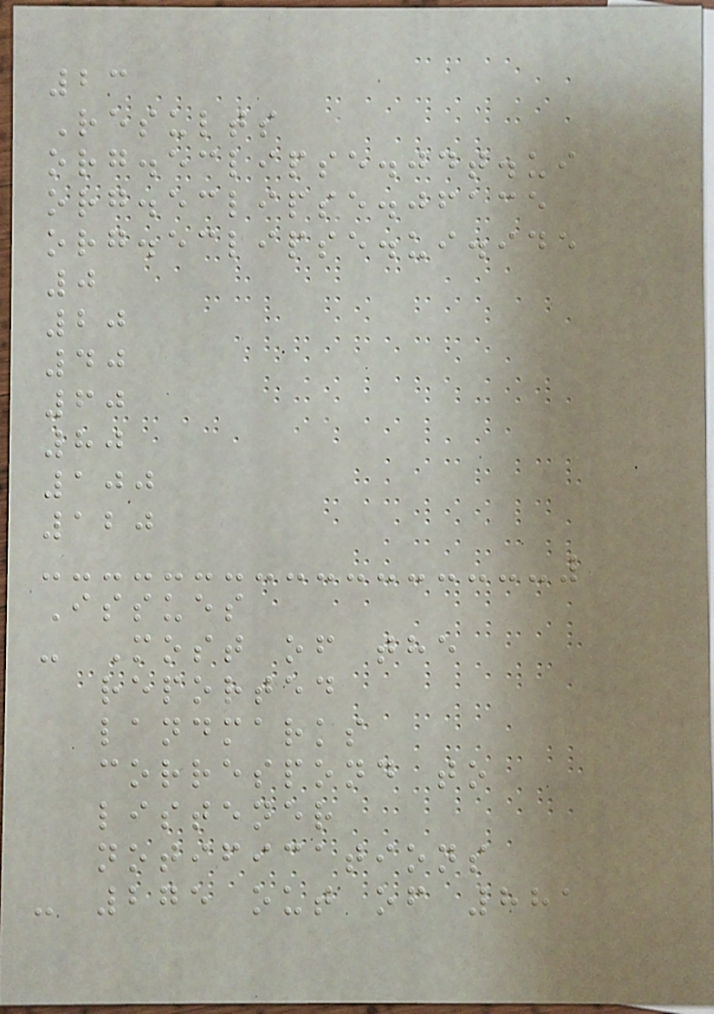23
Results
org.eclipse.jdt.ui
org.eclipse.jface
org.eclipse.ui.ide
0
20
40
60
80
100
120
Issues
- Most of the
reported
landmarks
correspond to
listener
notifications
- 275 out of 881
